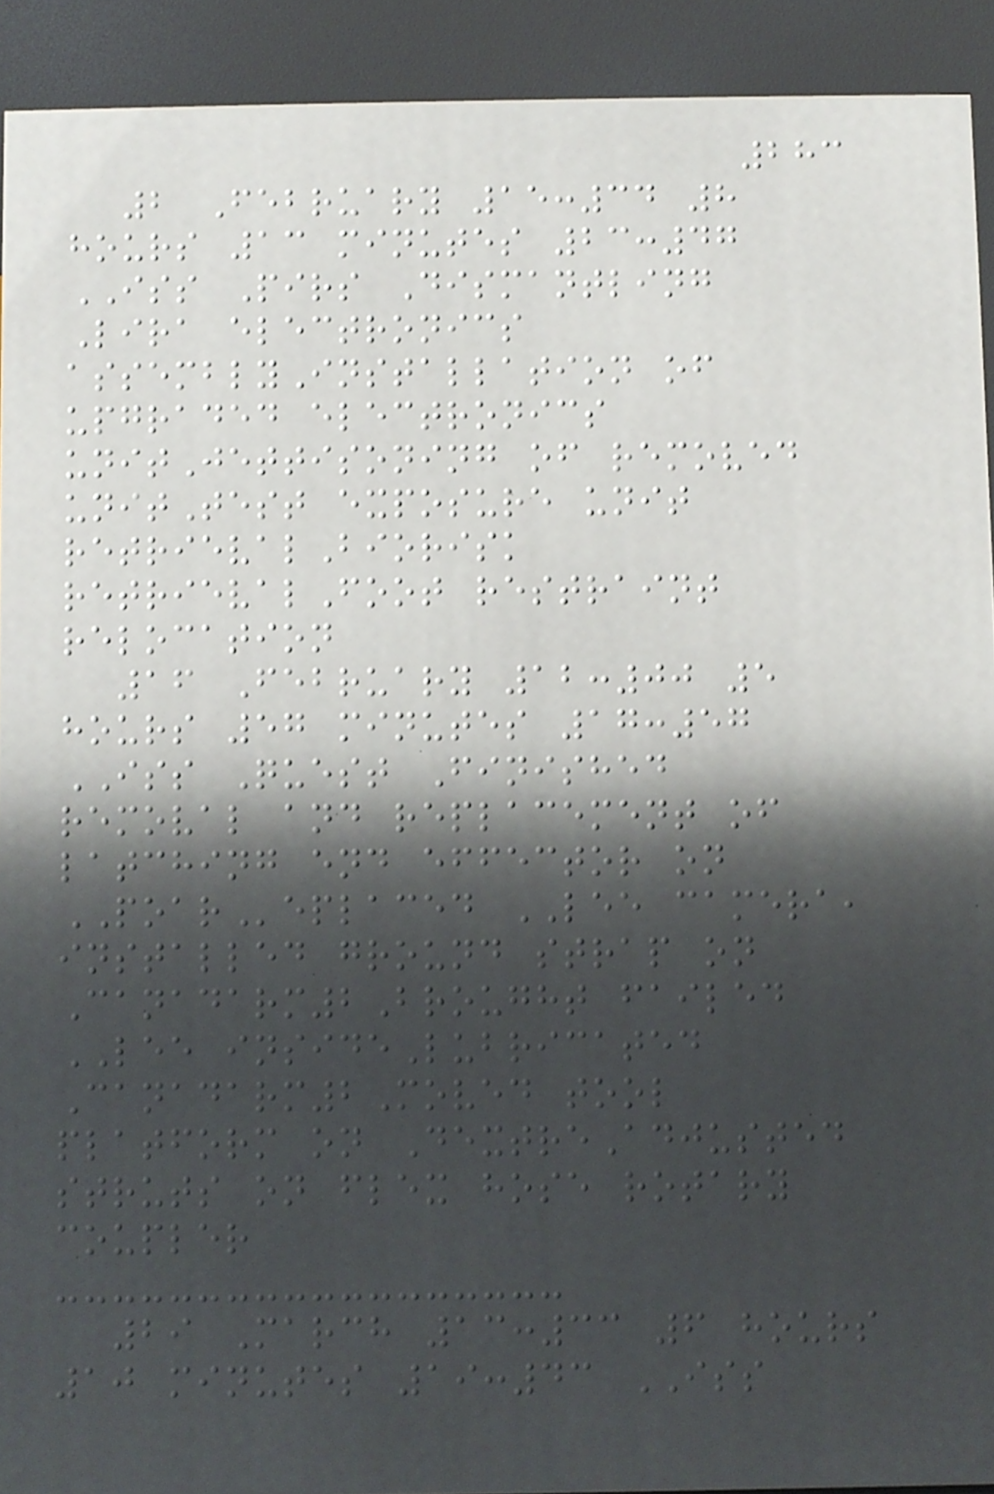283
2 February 15:34 8
hours 13 minutes 23:47
ISS Pirs Dismantling
Lira electronics
assemblyInstallation of
upgraded electronics
unitJettisoning of removed
unitTest exposure unit
retrievalBiorisk
retrievalFoot restraint
relocation
16 February 12:00 5
hours 57 minutes 17:57
ISS Quest Finished
removal and replacement of
latching end effector on
POAReplaced LEE camera,
installed ground strap on
Canadarm2Brought failed
LEE insideLubricated
Canadarm2Moved tool
platform on DextreAdjusted
struts on flex hose rotary
coupler
29 March 13:33 6 hours
10 minutes 19:43 ISS
